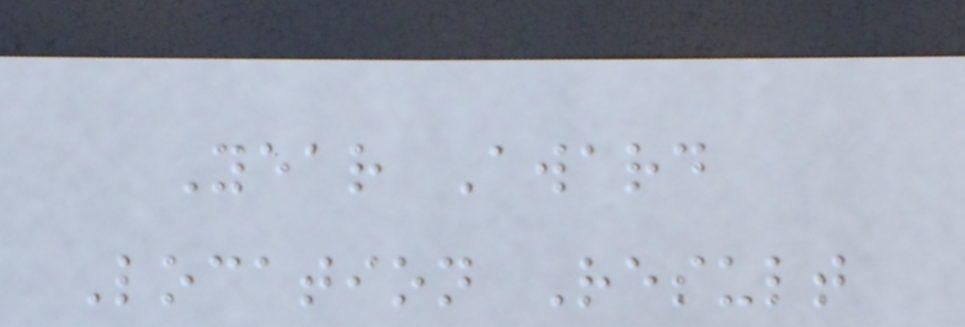Year Award
Location Result
